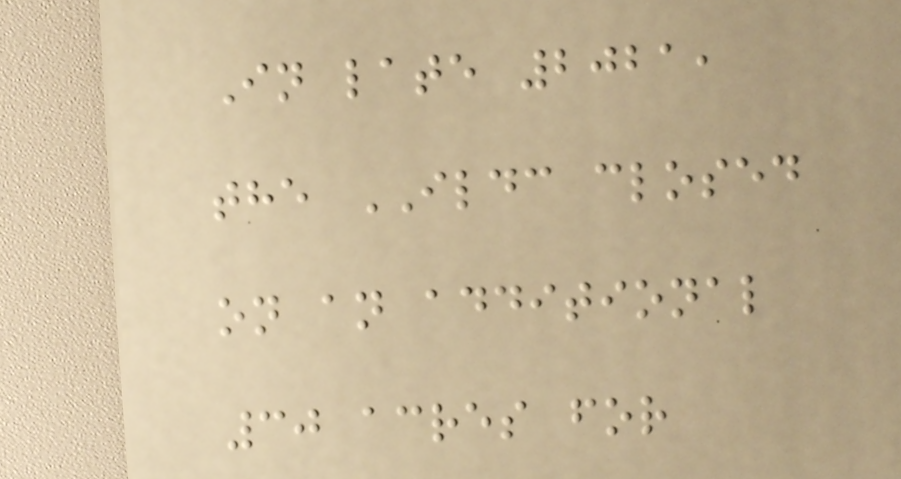In late 2021,
the ILDC closed
on an additional
30 acres for
